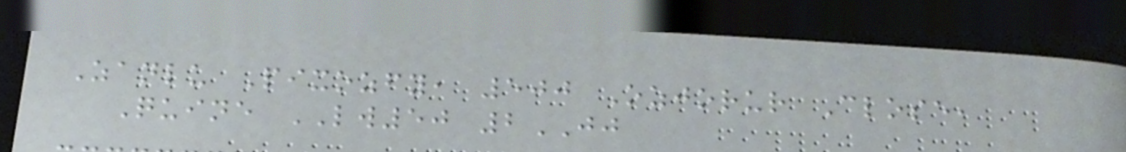Zanlu Pixozfy, 500 Ozjorur Close,
Quine LW50 2JJ
